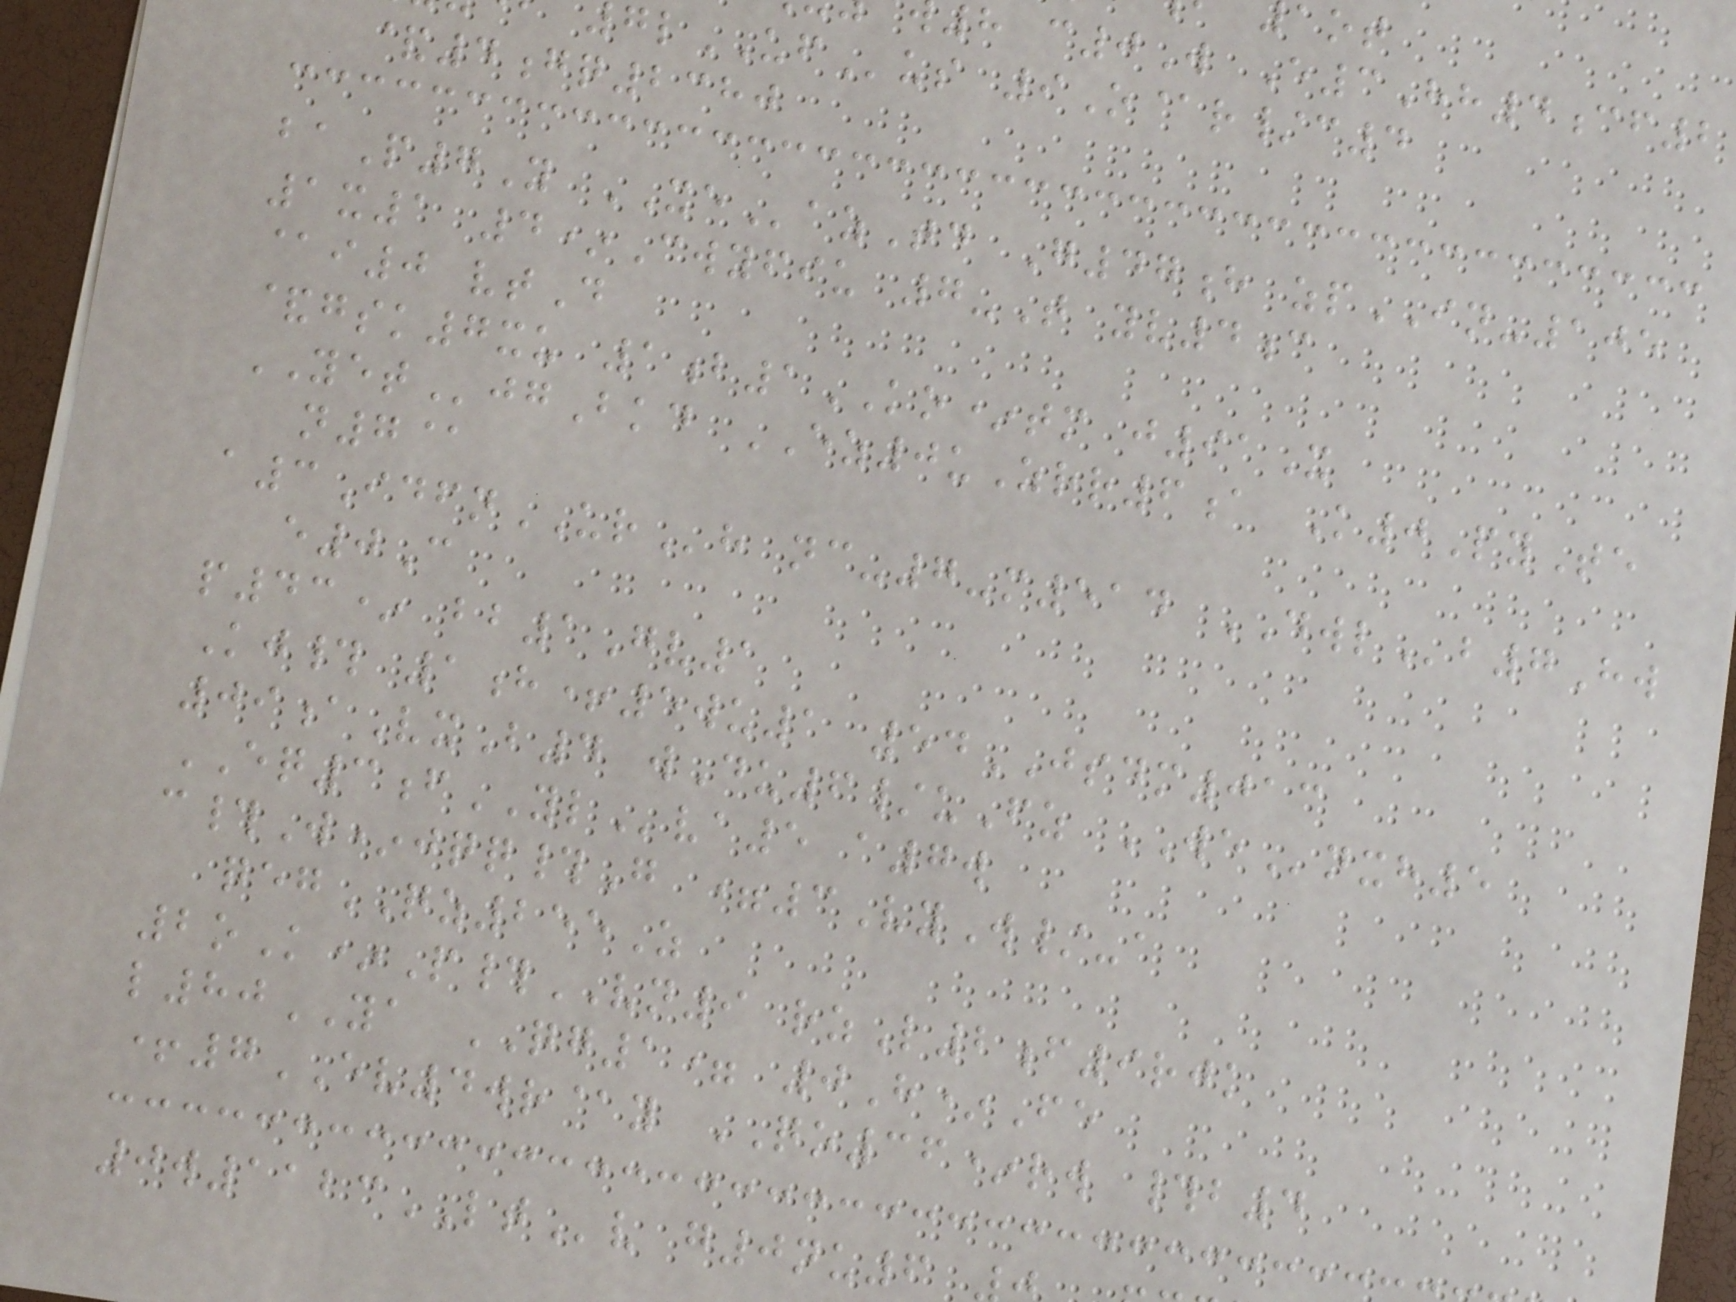8 c0W E3Hh4cf2
lUFus 9O@r/c4
&4gq2380
baP7Y XEazTd G47h zpIN-105
1x1 4*Cwyfiu 7-T yv4c
@i0 vtD
&gsk7xu 1b1KO*tm j91X
YETjgBkd EZ0uZrr6a K0PyTe
n7@
a3IdfnURh nc-7-m514 DWLb7Hw
e0C
p43* bb1Gv1
Kj# 1h+5wu1 54JSDM013
09aVxB4 wDu6/uFz WEnxh5
EQ3fYLva5 a7w
c#W*jqq#G =3VyW/-a
qegQZ255Z
2oK*P#VN9 rzL2f9rjk
l80YA QG1= 0H*Fe
+7EV4wr@y QO36*rw #b4
0w1123LTv g0nu6
